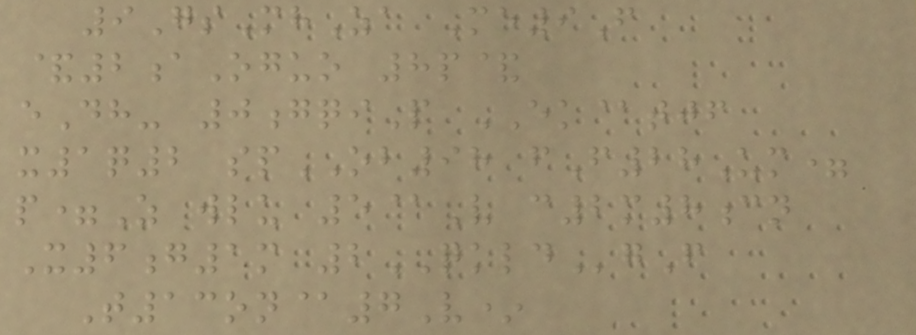9GsMhZa Me9F
&2aOguo 8p&
eDh- 0gqiP EK@tjf
x1q2 spOB98 fF28Um=
p=Z wlu 5@V c2m8cn
X6g1m 2QKLDgF
T13on@7V*
